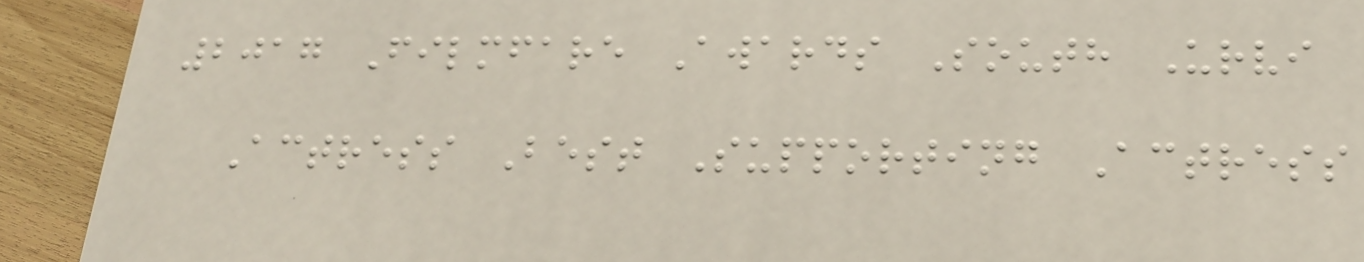2017 Filmfare Awards South Urvi
Actress Best Supporting Actress
